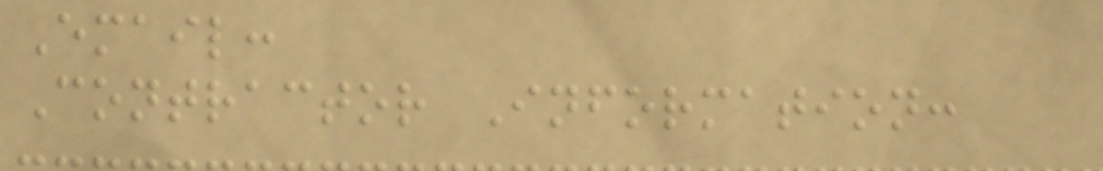Email:
Contractor Information:
